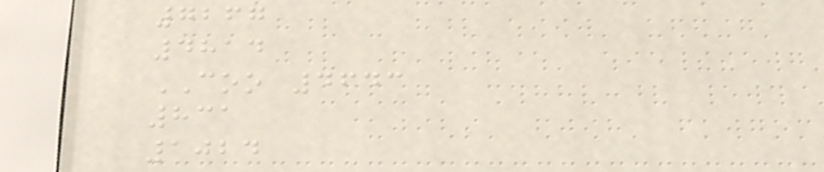7267
4814
COO 4643
831
1024
